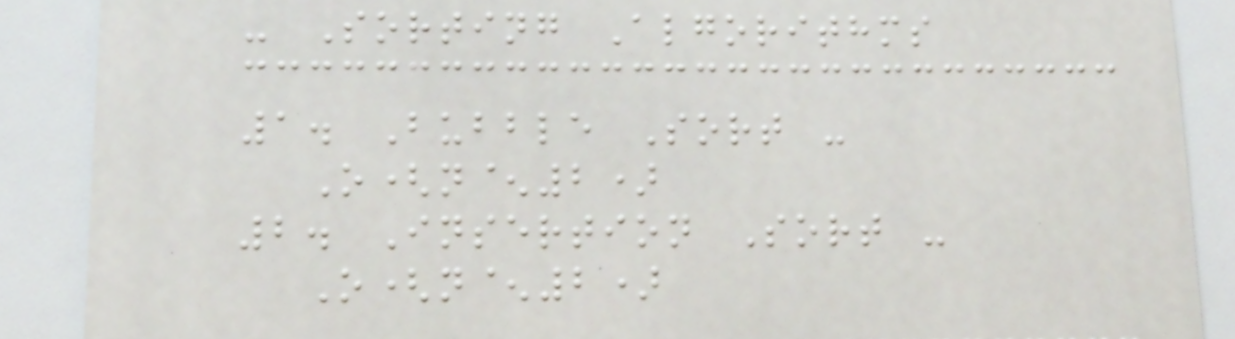- Sorting Algorithms
1. Bubble Sort -
O(n^2)
2. Insertion Sort -
O(n^2)
